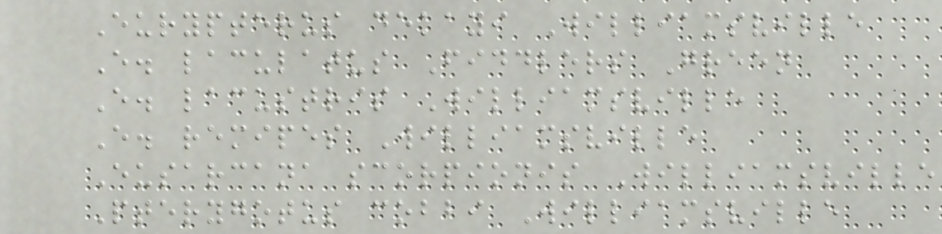Eurypterus dekayi Williamsville
E. laculatus Fiddlers Green
E. lacustris Williamsville
E. remipes Williamsville
Eusarcana scorpionis Williamsville
Pterygotus cobbi Williamsville
